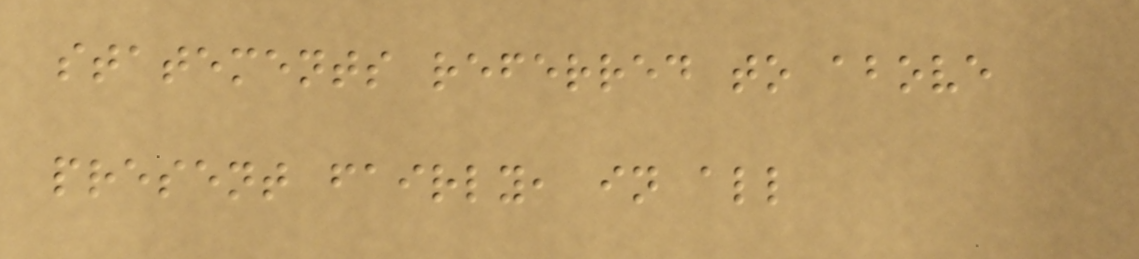statements referred to above
present fairly, in all
